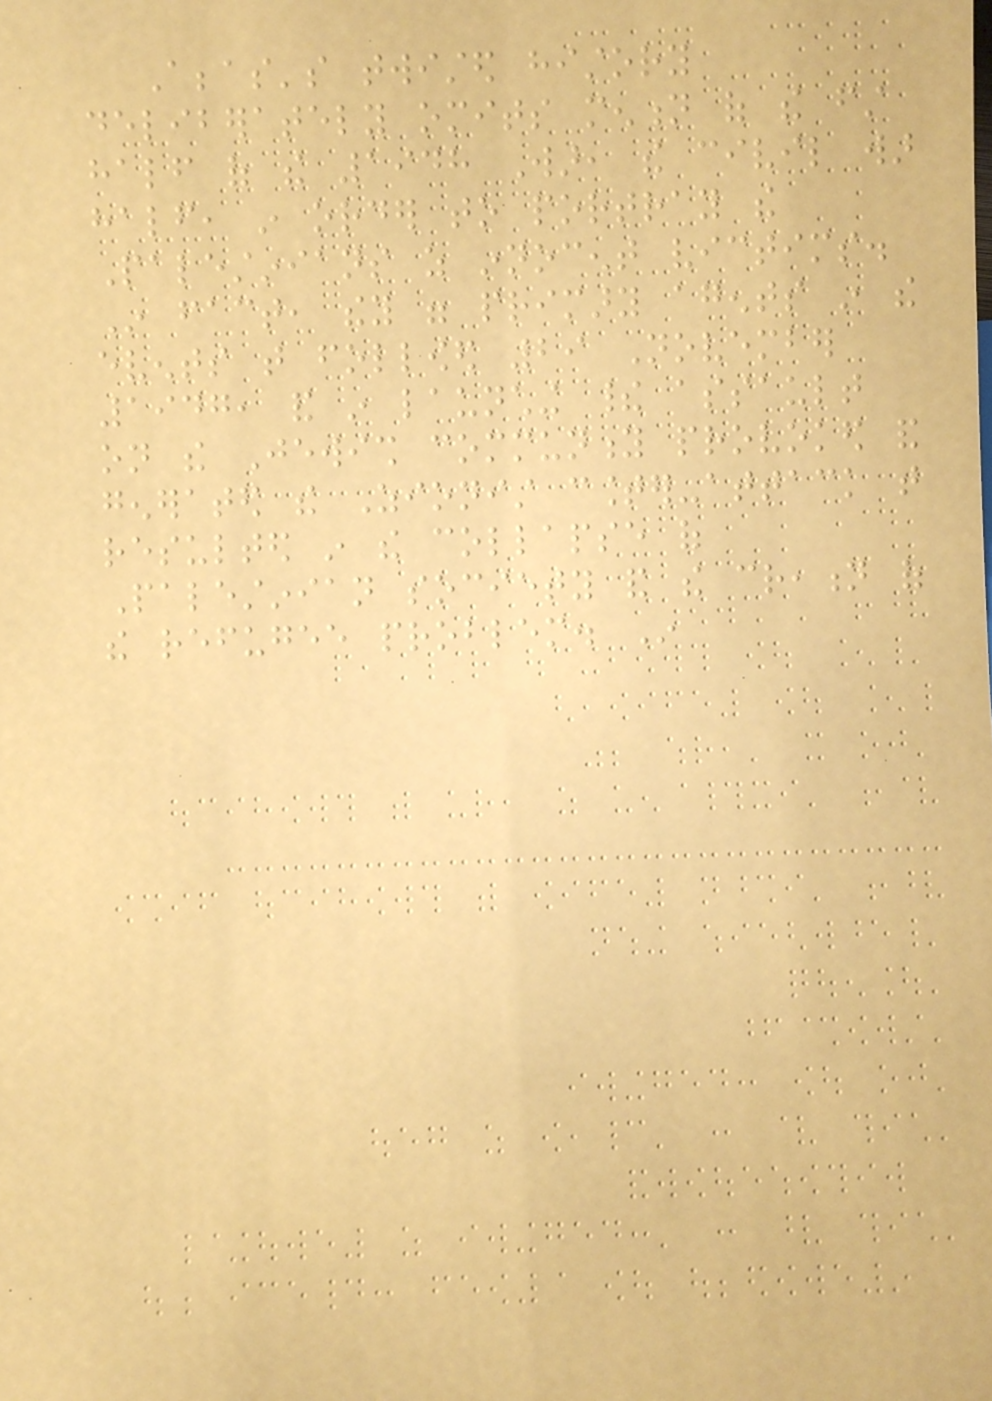Abbas's twisted history
deliberately omits mention of the first
half of the 1948 War, the civil war
half, in order to portray the
Palestinians as innocent victims.
In fact, they were primary agents in the
events that followed 29 November
1947, and in launching their assault
on the Jewish community provoked and
generated the Zionist counter-attack that
resulted in the collapse of
Palestinian society and the creation of
the refugee problem. In
